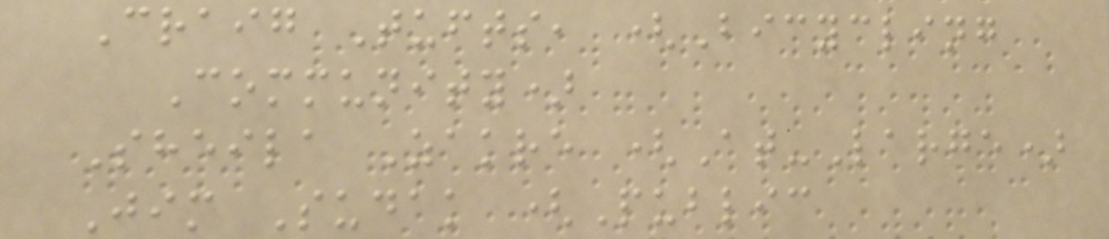Craig Tufts, (Bicycling
Community)
Sheila Zakre (At-Large)
Jim Sudak (Public
